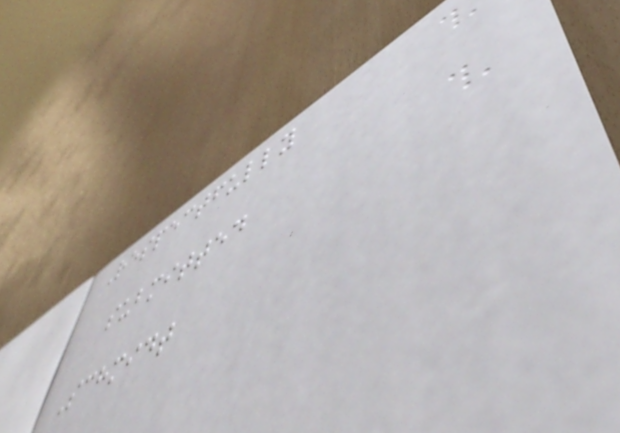Respectfully
submitted
Schmidt
